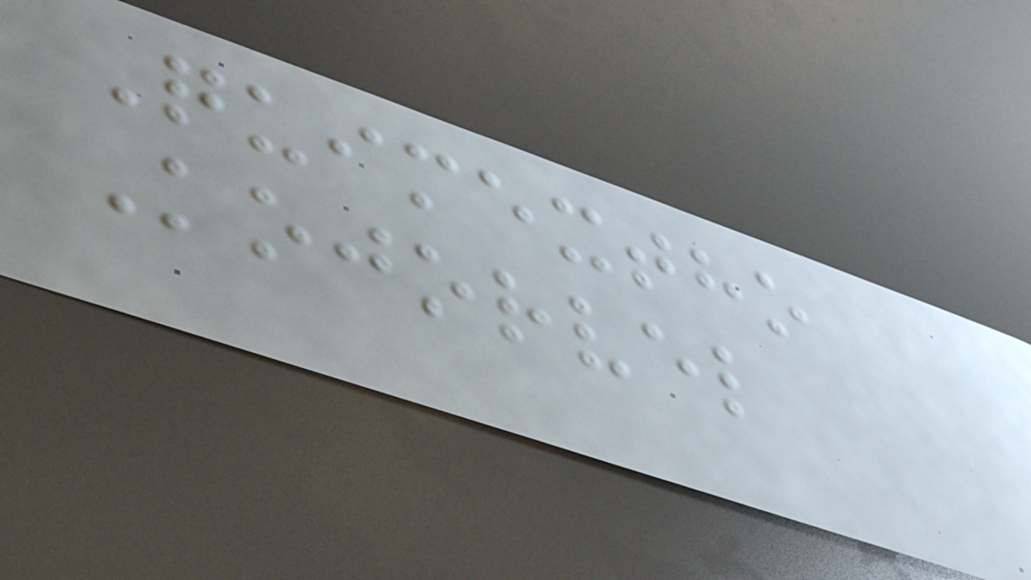Quimextho
Kojorvel
